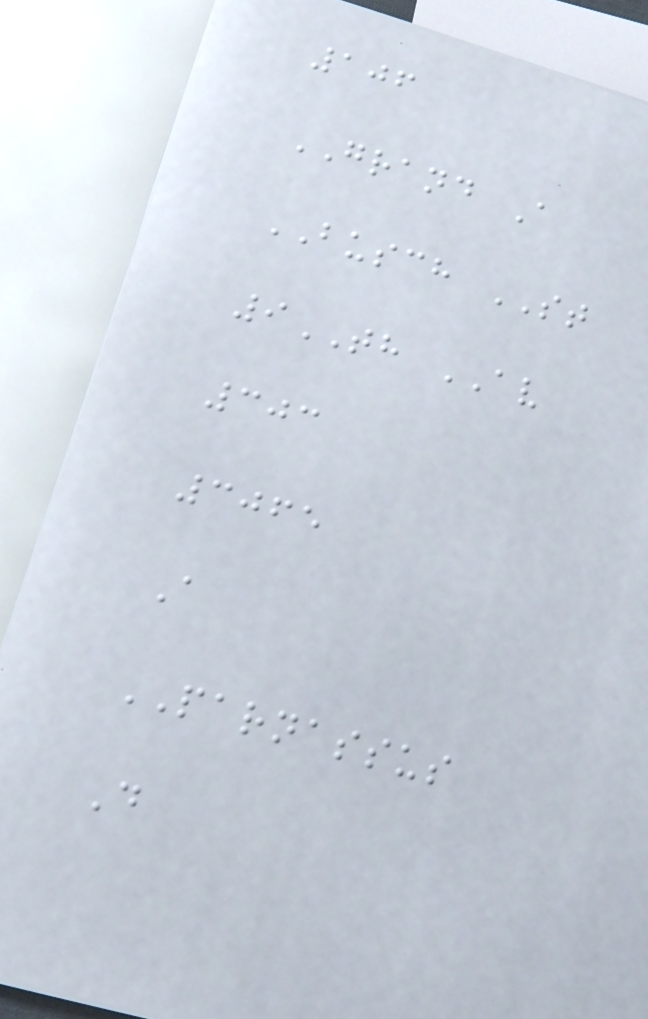106
GRAND A
BUSCH ST
9TH AV
303
3065
A
PARNASSUS
D
